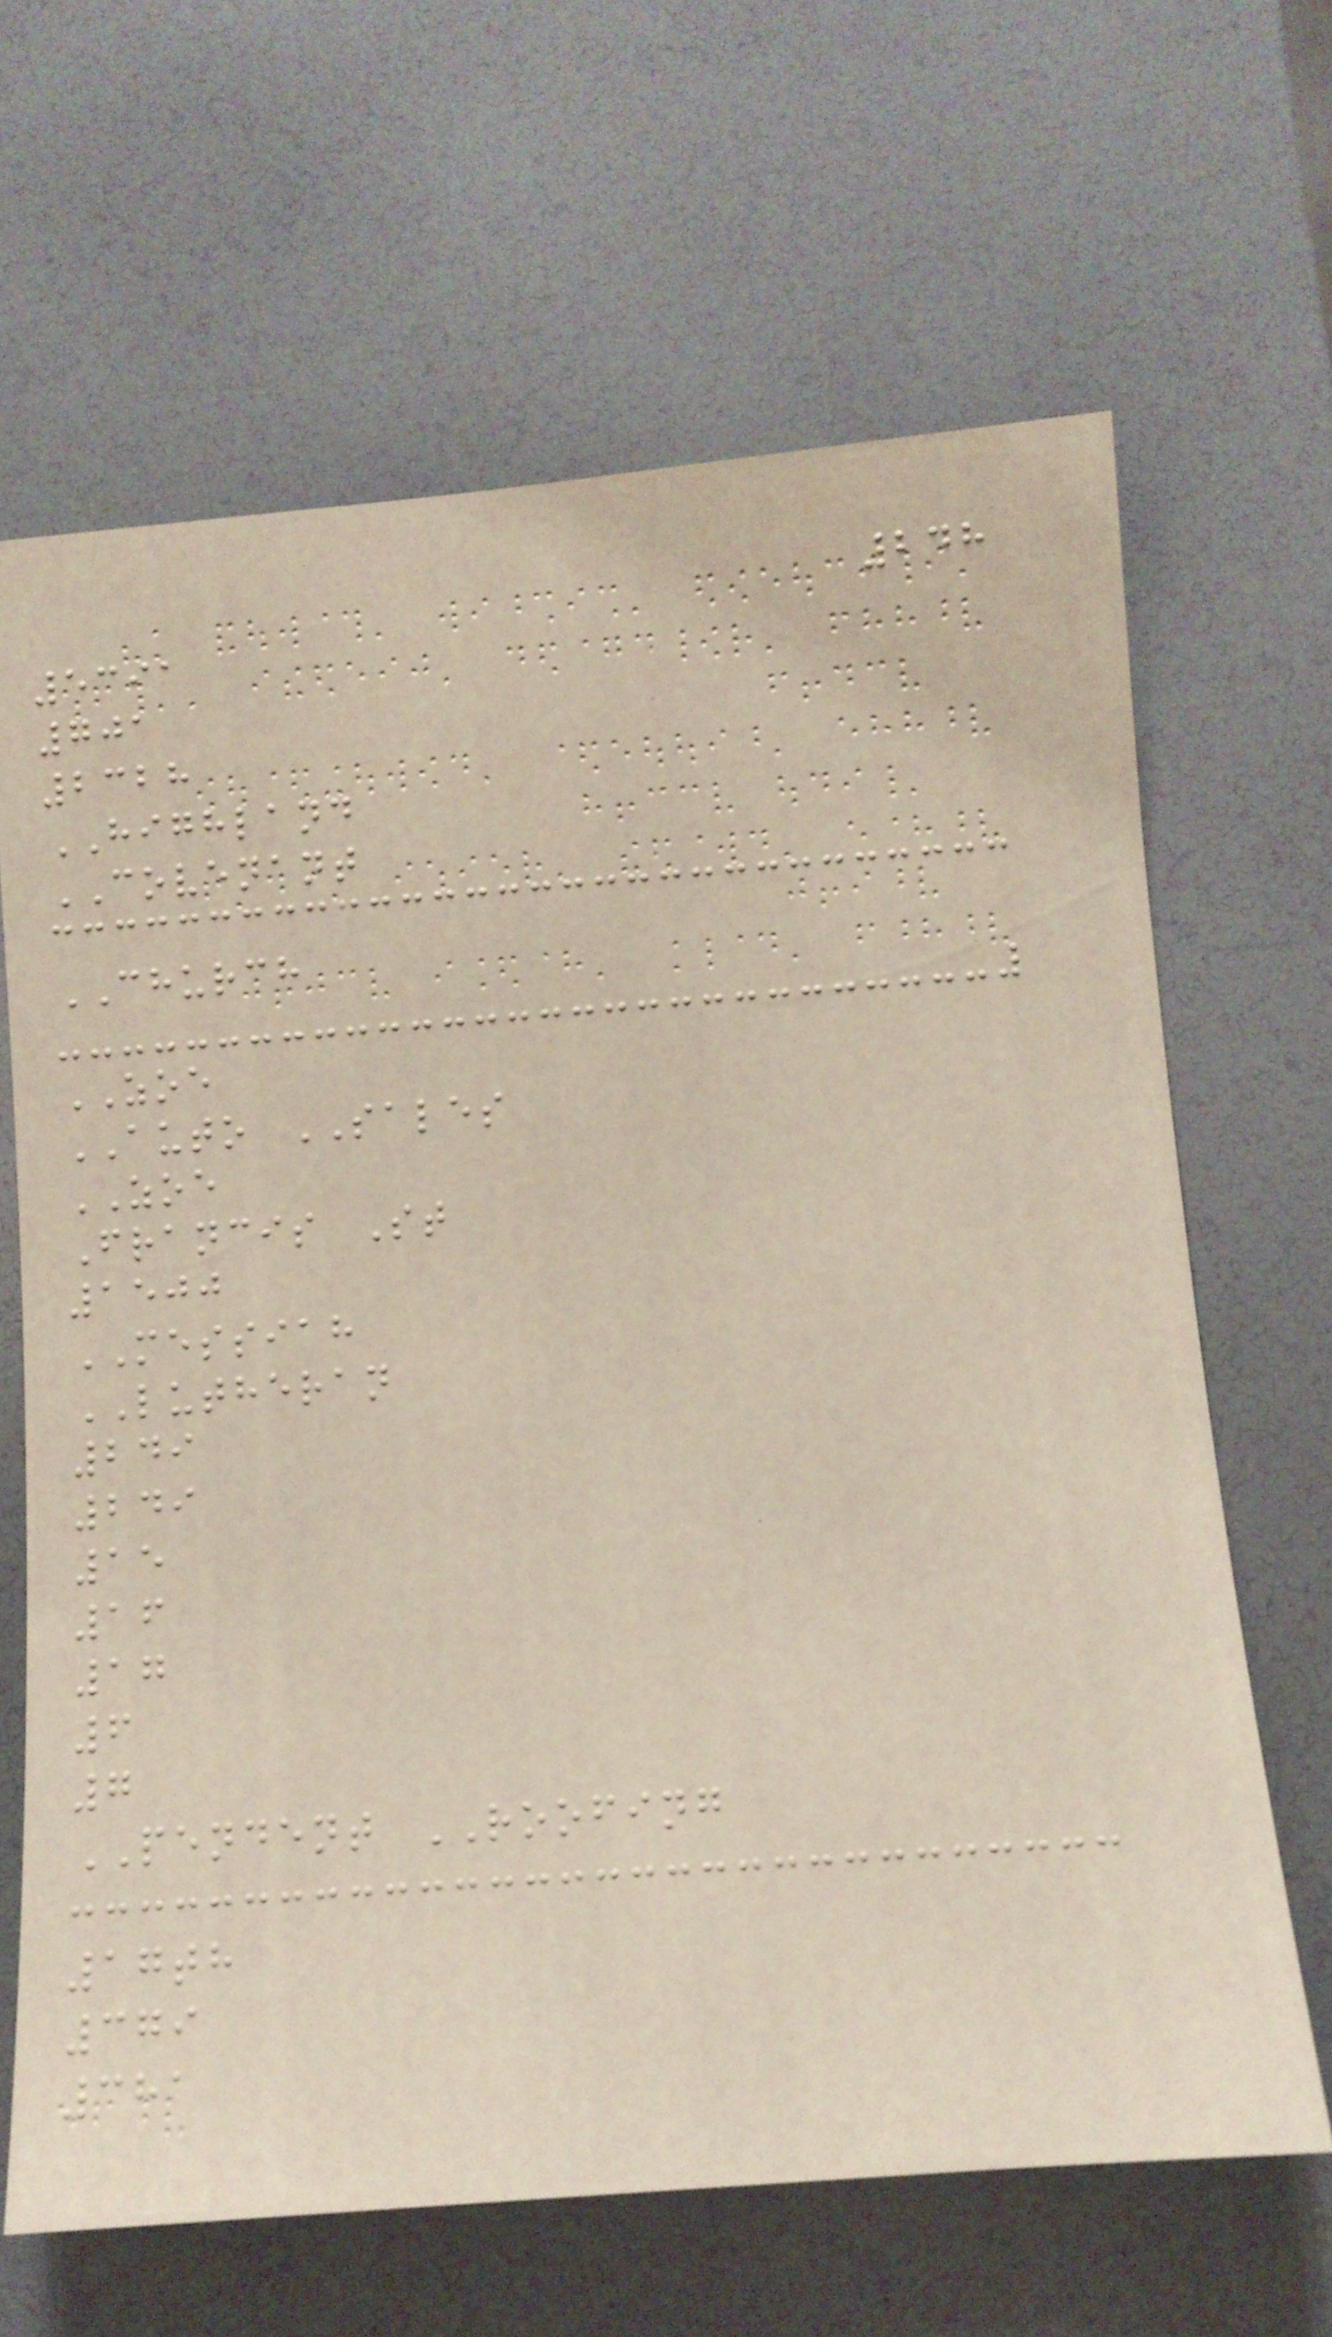248
5391
701
2328
HIGHLAND
COVENANT
CHURCH
ZOE
AUTO SALES
ZOE
Francis St
1500
MESSIAH
LUTHERAN
249
249
15
16
17
6
7
PENDENT ROOFING
17th
379
381
